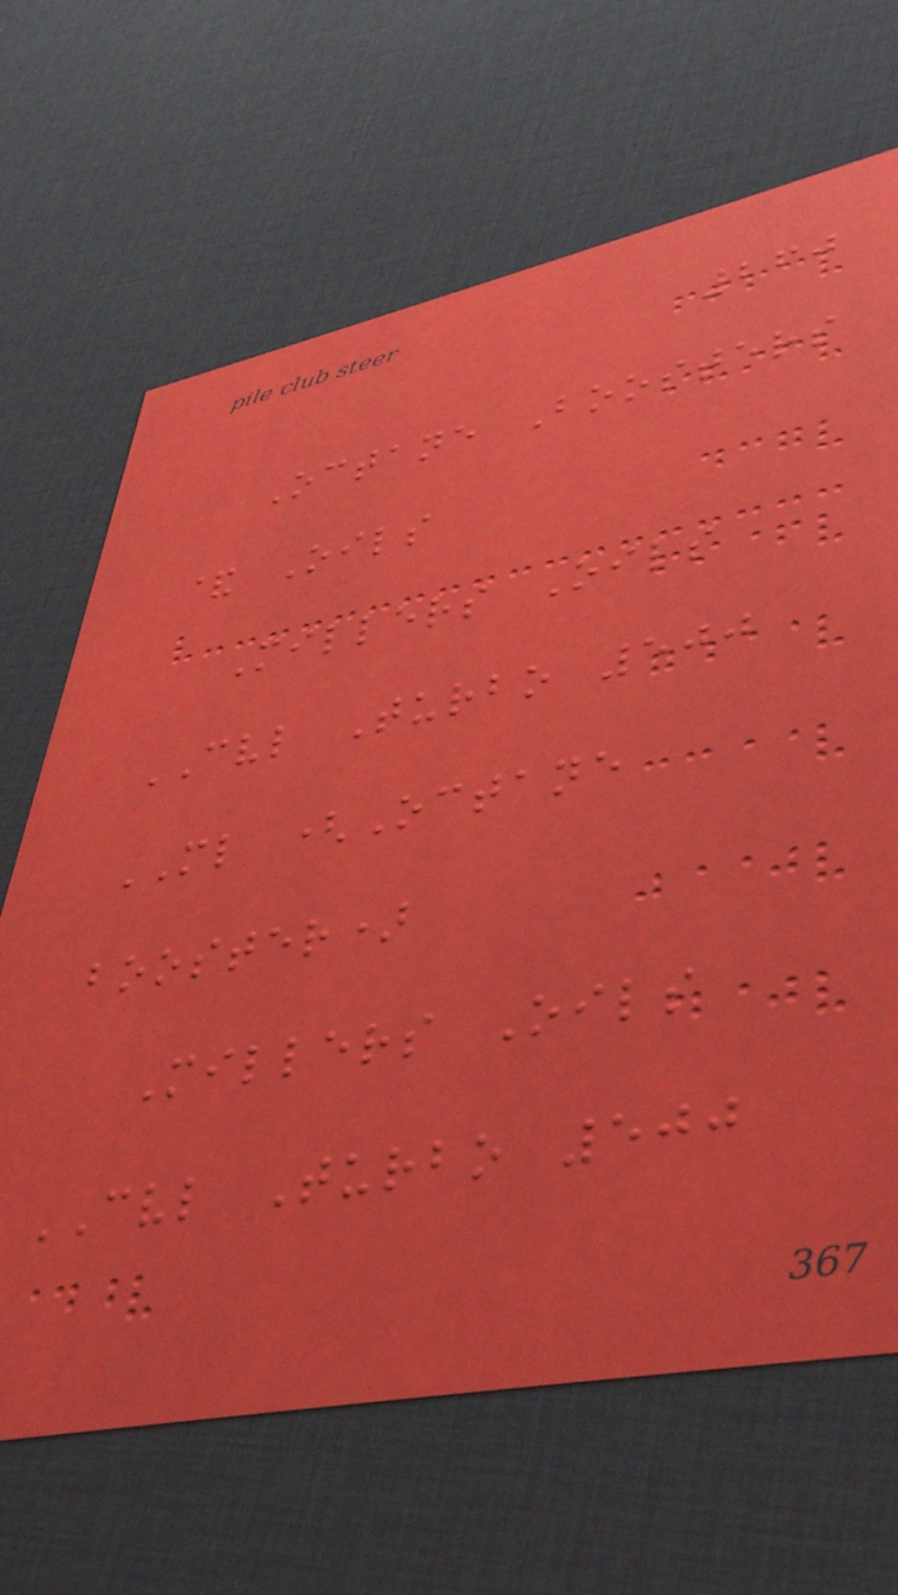260
Octane Boosters
& Oils
Millers Oils
CVL Turbo 500
ML (Octane
booster)
Millers Oils
CVL Turbo 500
